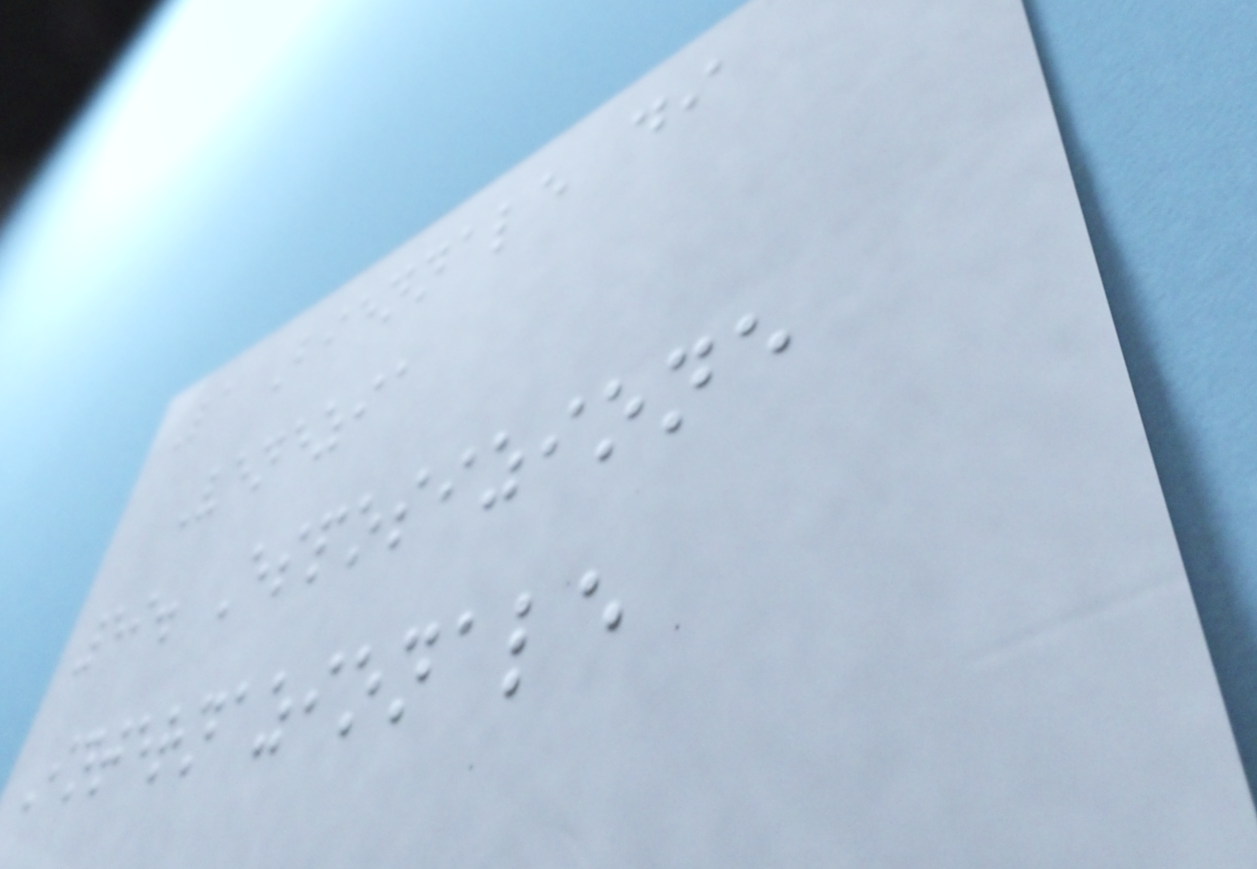La Biennale di
Venezia
59. Esposizione
Internazionale
